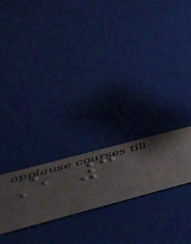E 3
